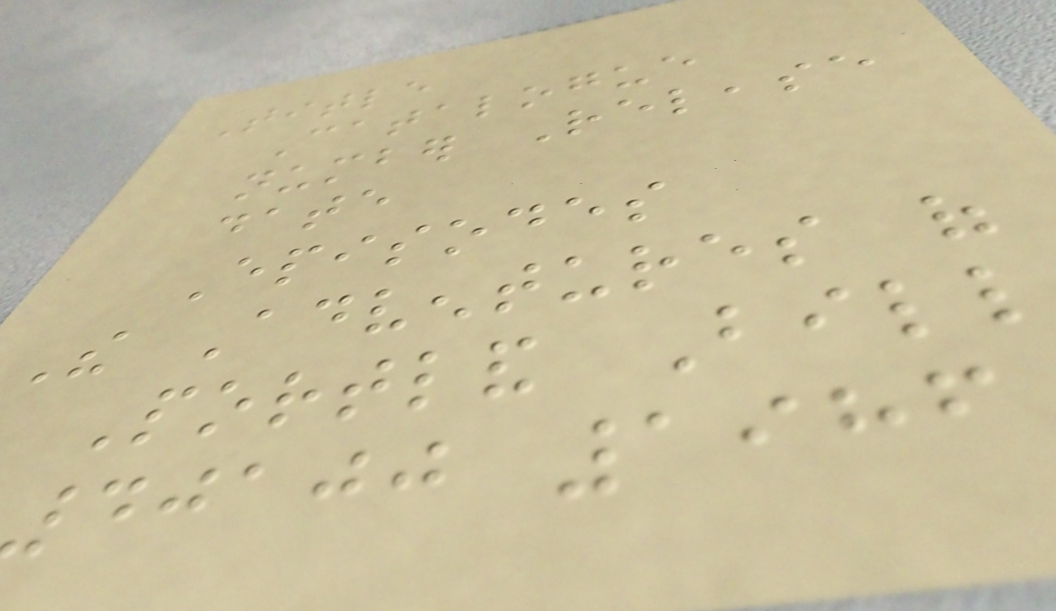Title
Catalogue
number Release
date
Episodes
The Adventures of
Portland Bill
40100 1986
